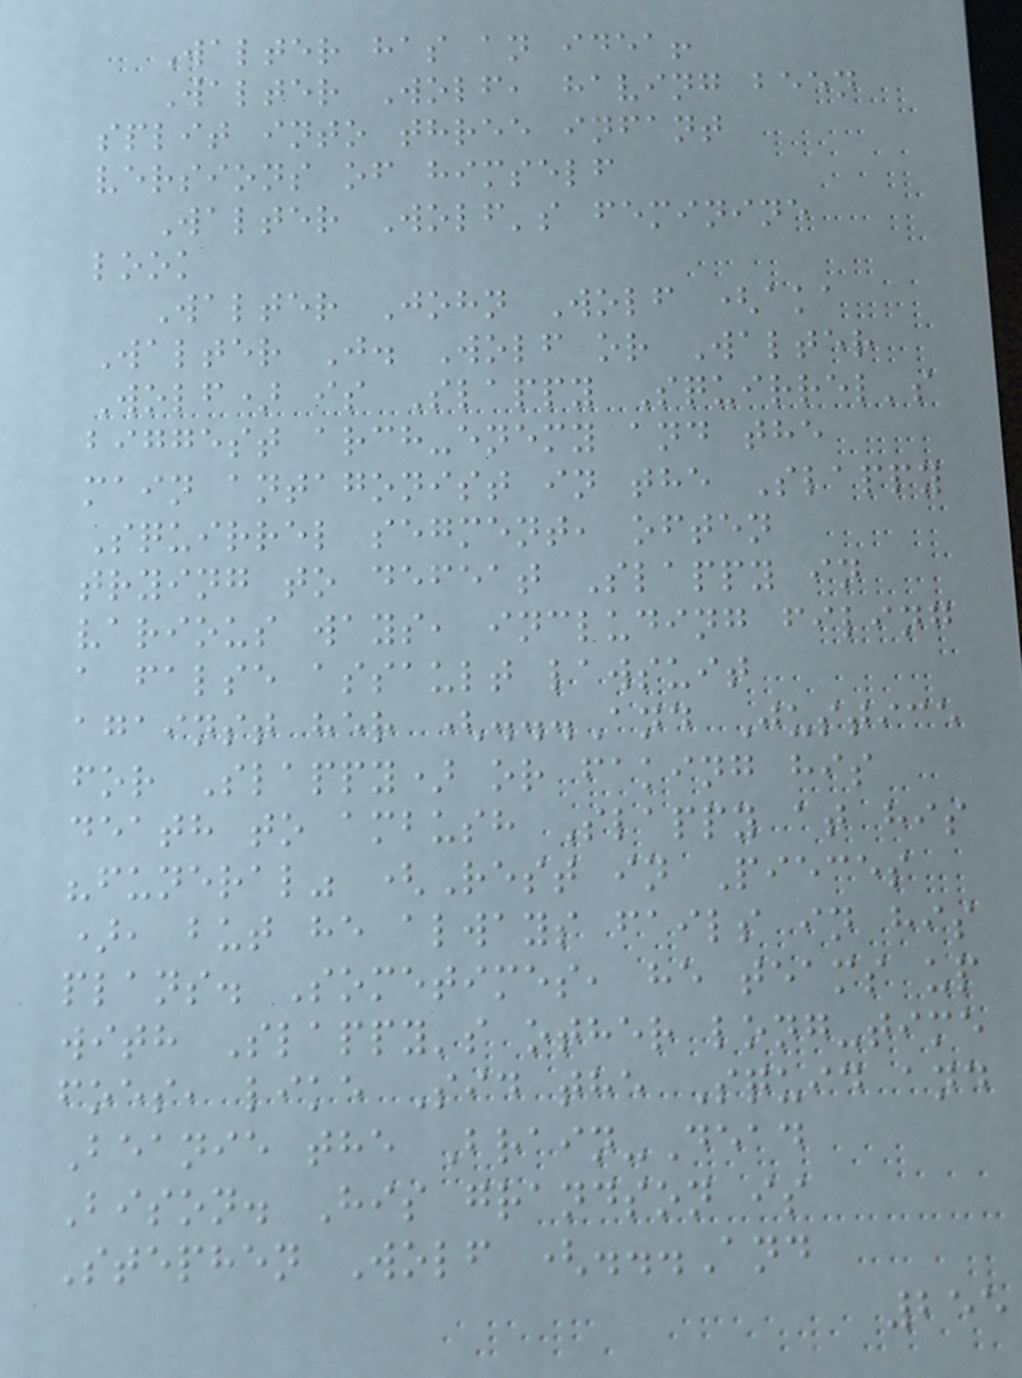Walter has an idea!
Walter Wolf, having been
split into three infant
versions of himself
Walter Wolf's feminine
look
Walter John Wolf (aka
Walter J. Wolf or Walter
Wolf) is Slappy Squirrel's
biggest arch-enemy and the
main antagonist in the Slappy
Squirrel segment, often
trying to defeat Slappy in
various ways, including filing
a false assault lawsuit
against her (...And Justice
for Slappy) or faking his
death to ambush Slappy at his
"funeral" (Rest in Pieces
), but he always fails in his
plans. Sometimes, he teams up
with Slappy's other long-time
foes, like Sid the Squid and
Beanie the Brain-Dead
Bison. His grandson is
Stephen Wolf (...And
255
